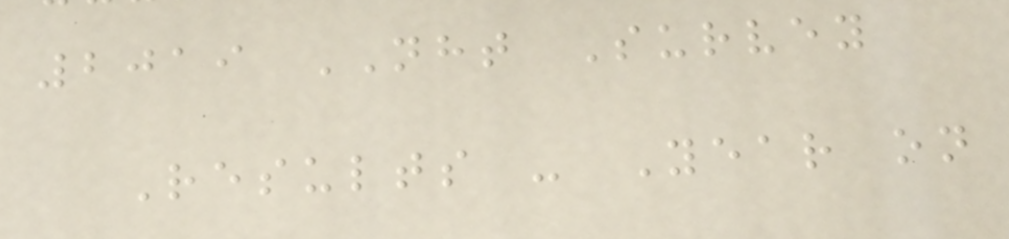2019 NHT Survey
Results - Year on
